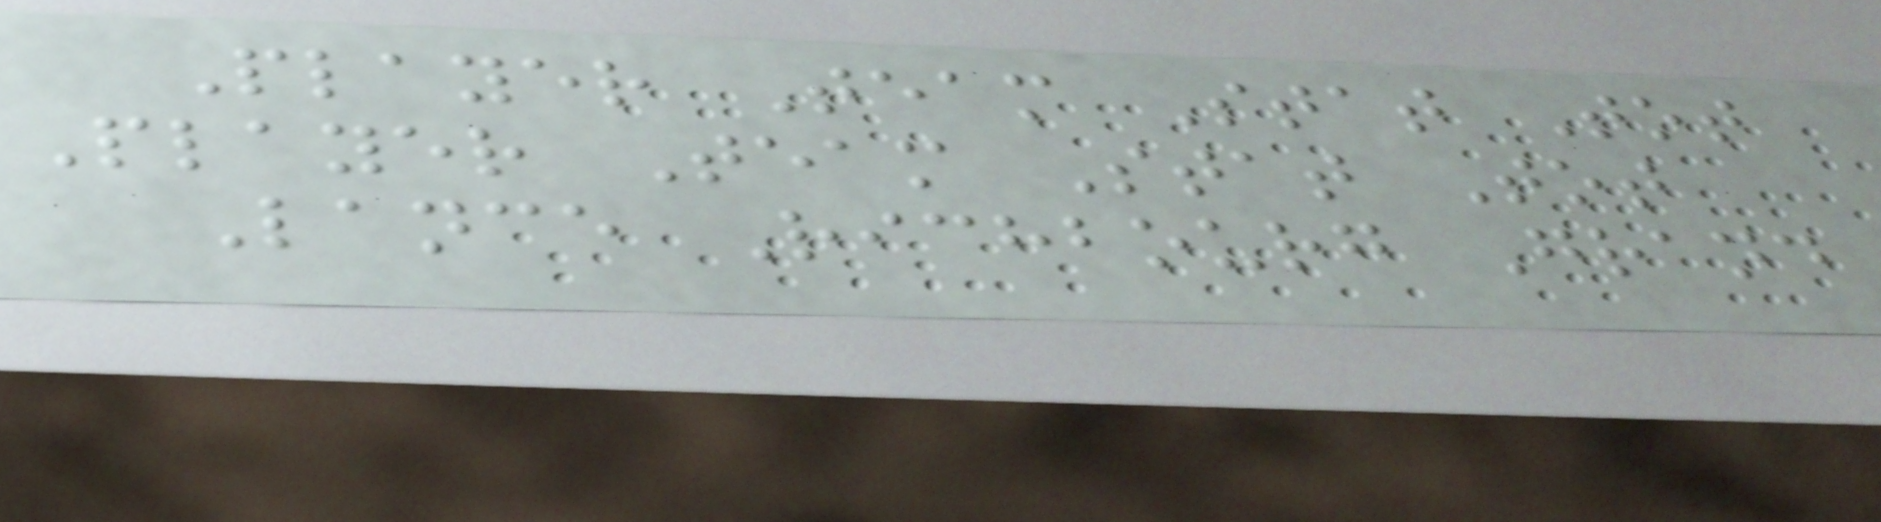Player Team Stat Tot
Player Team Stat Tot
Lance Richbourg Grand
